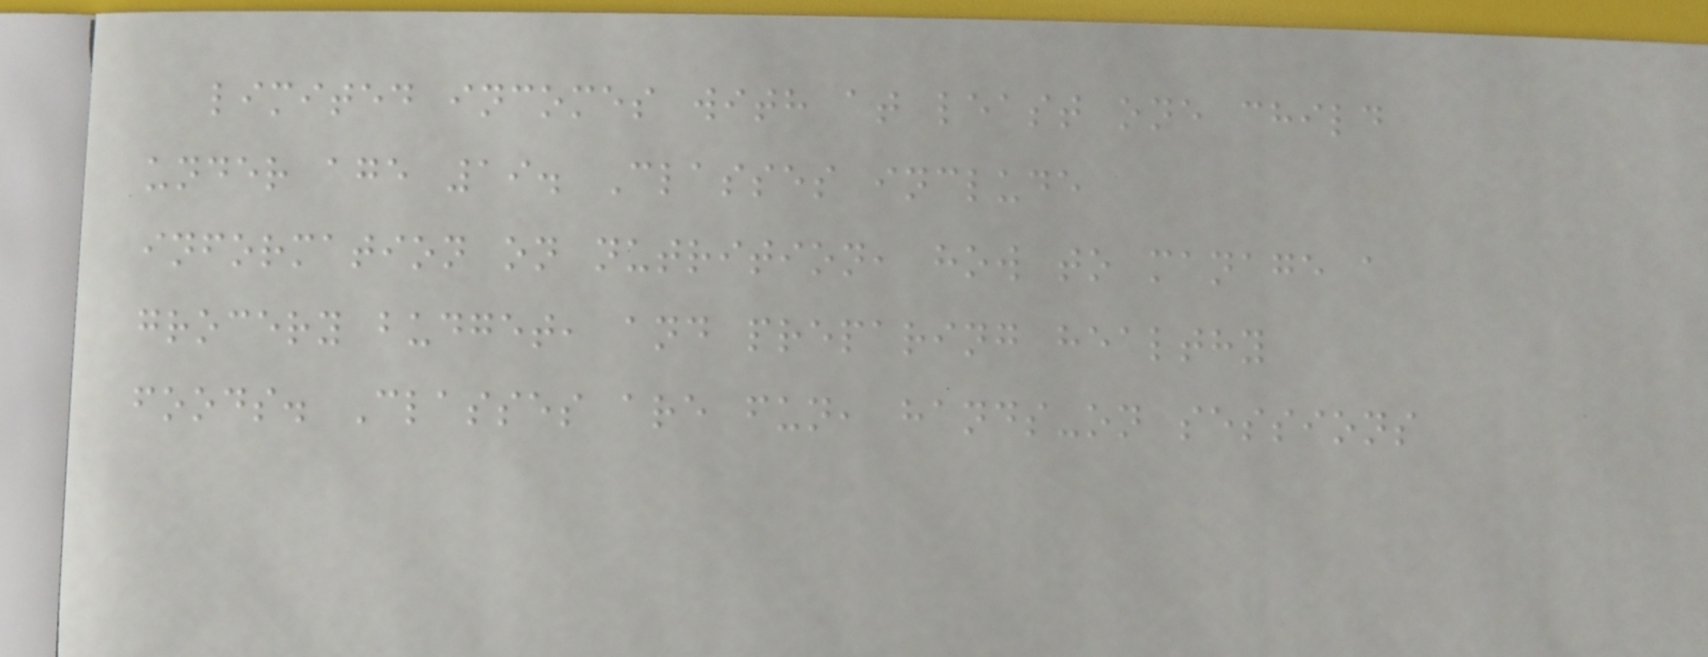limited incomes with at least one child
under age 19. Classes include
information on nutrition, how to manage a
grocery budget, and preparing healthy
foods. Classes are fun, hands-on sessions
